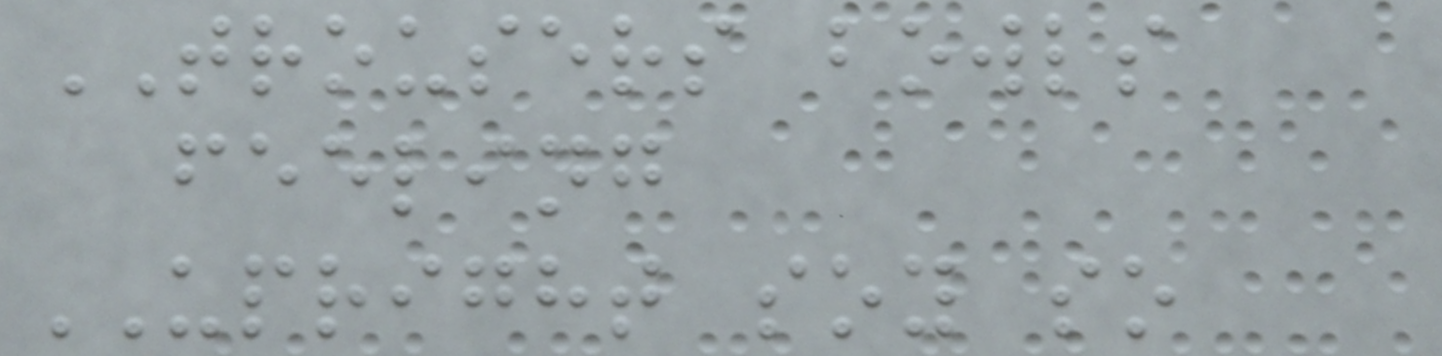TROUSERS bowls
feeling
UPRIGHT soy so
